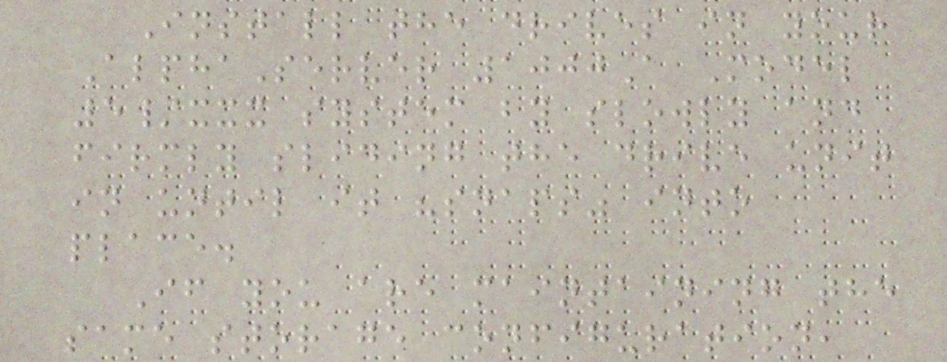Install the drives in your
AlphaServer 1000A Model
5/xxx system by slowly and
firmly sliding the drive unit
in until it "snaps" into
place.
If you are maintaining the
same storage configuration,
